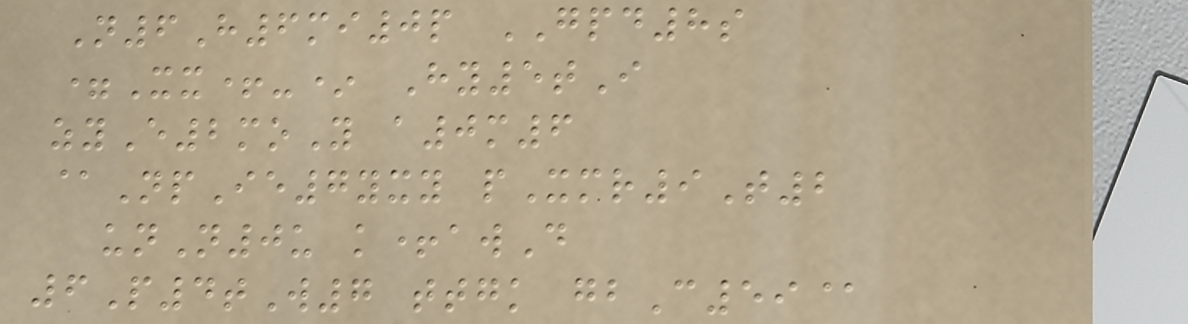N6H6mi0p GPD8s
=Xx+-* Hy5tI
zyE2moY a0m6
@NpIe7yxy pXmr9T2
unN0u k+awD
6P4tW7 ttgk gbC59@
